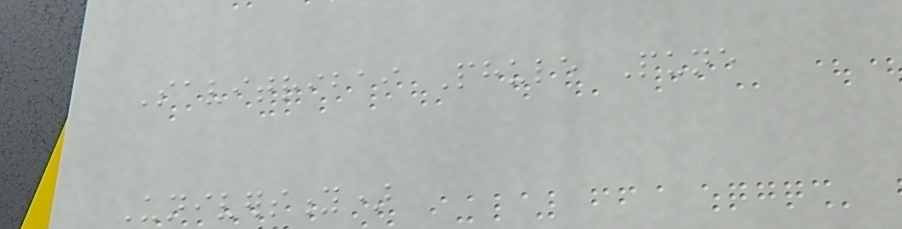Savitribai Phule Pune
University)
